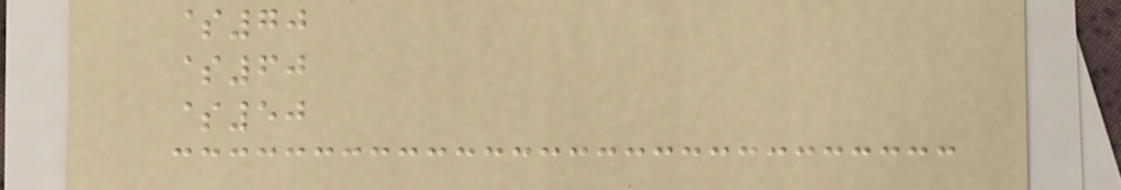$70
$60
$50
